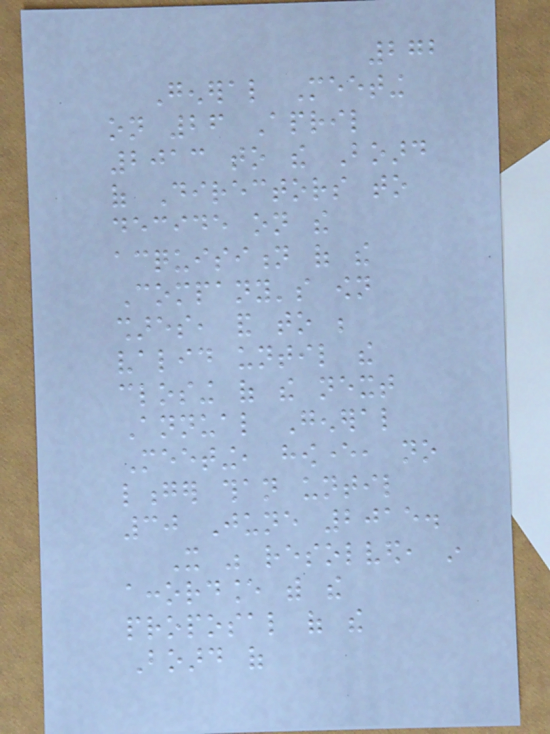272
General Meeting
on 26 April
2013 to the Board
of Directors to
decide on the
acquisition of the
Company's own
shares, and to be
valid until the
closing of the next
Annual General
Meeting, however, no
longer than until
30 June 2015.
It was resolved, in
accordance with the
proposal of the
Board of
